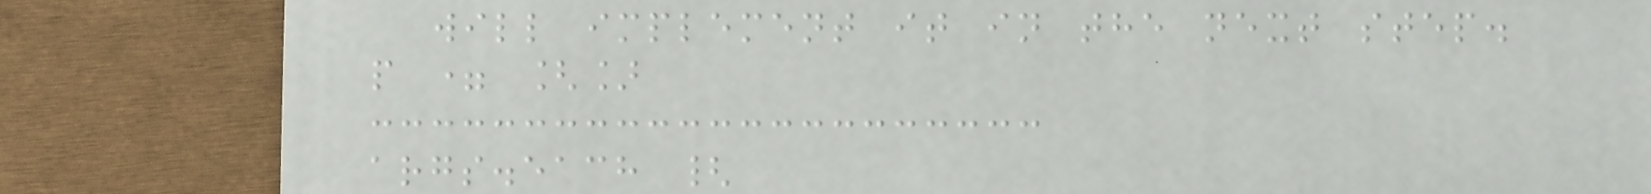will implement it in the next step.
p = []
args.each {
